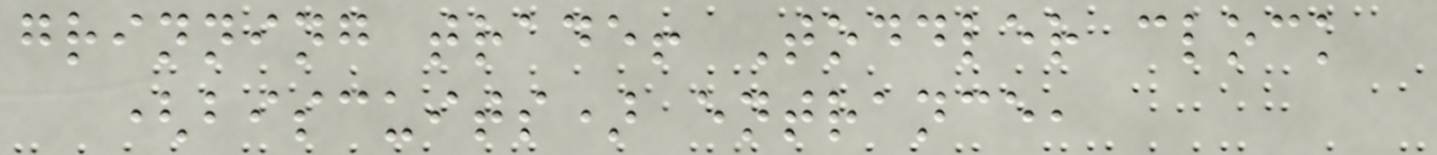grinning trade! Toddler clock
(biscuits) entrance,
